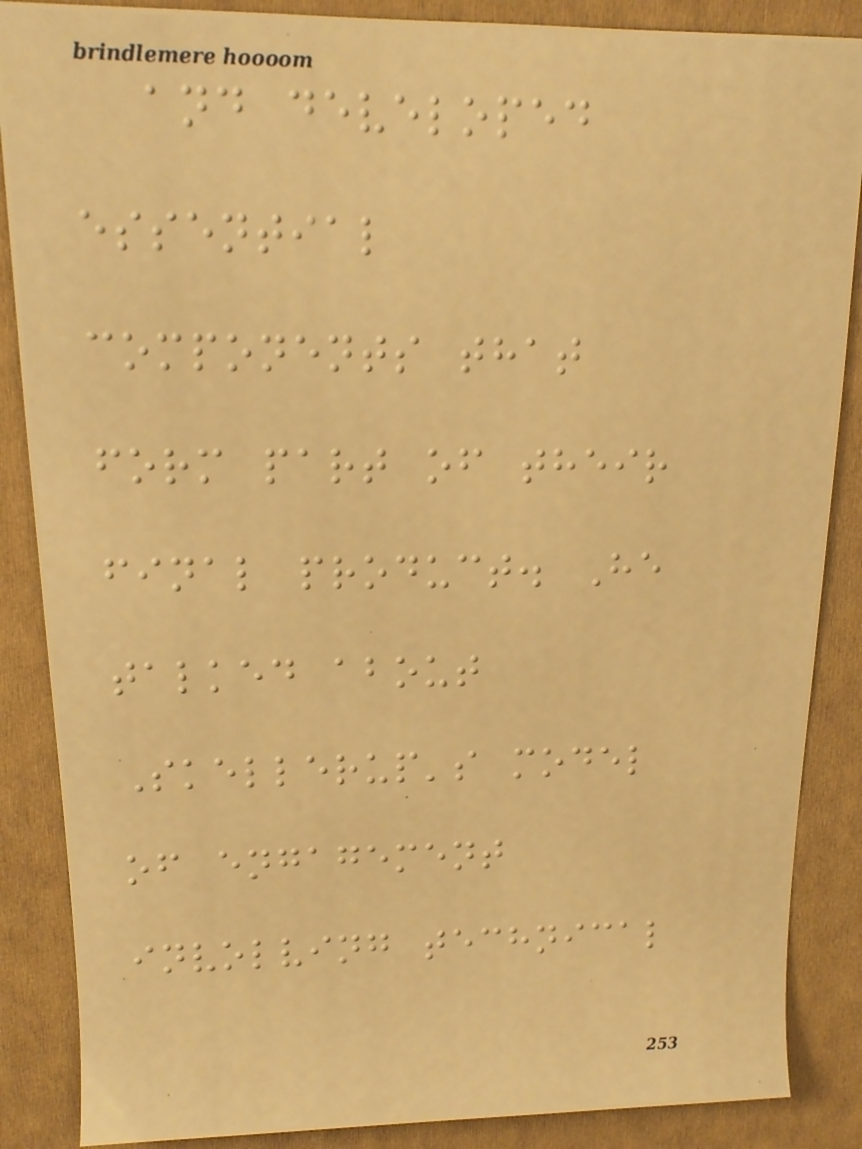and developed
essential
components that
form part of their
final product. He
talked about
Skellerup's model
of engagement
involving technical
